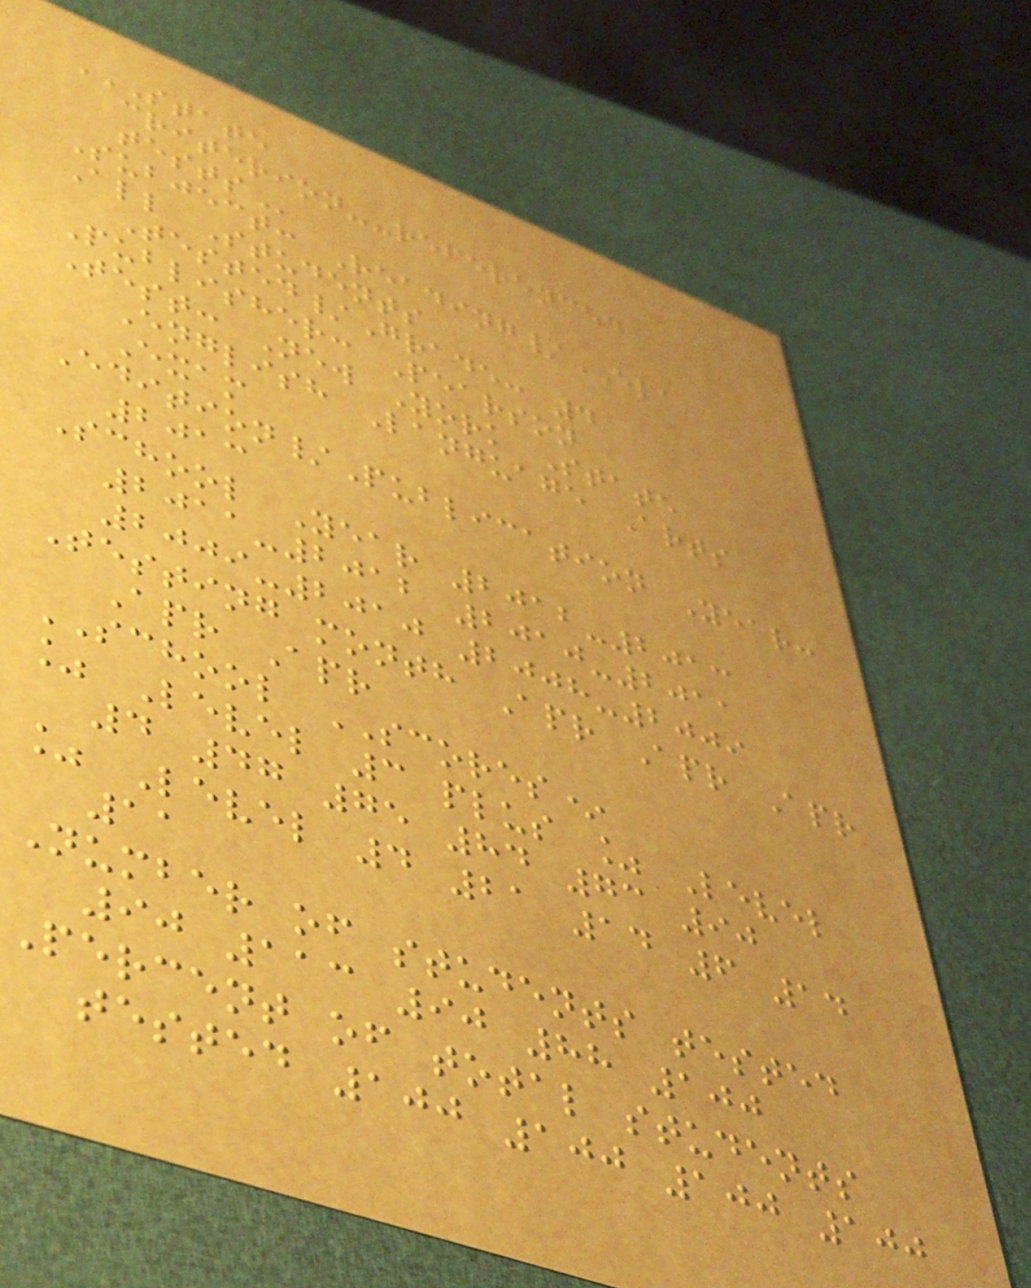STATE
CRITERION--REFERENCED
TESTS
Subject: Reading/ELA
All Students
Tested/Grade: 4
Publisher: Pearson
Test: New York State
English Language Arts
Exam
Edition/Publication Year:
2013
School Year 2012-2013
2011-2012 2010-2011
2009-2010 2008-2009
Testing month Apr Apr Apr
Apr Apr
SCHOOL SCORES*
% Level 3 plus % Level
4 47 75 84 73 90
% Level 4 21 14 6 14
11
Number of students tested
90 113 90 88 100
Percent of total students
tested 100 100 100 100
